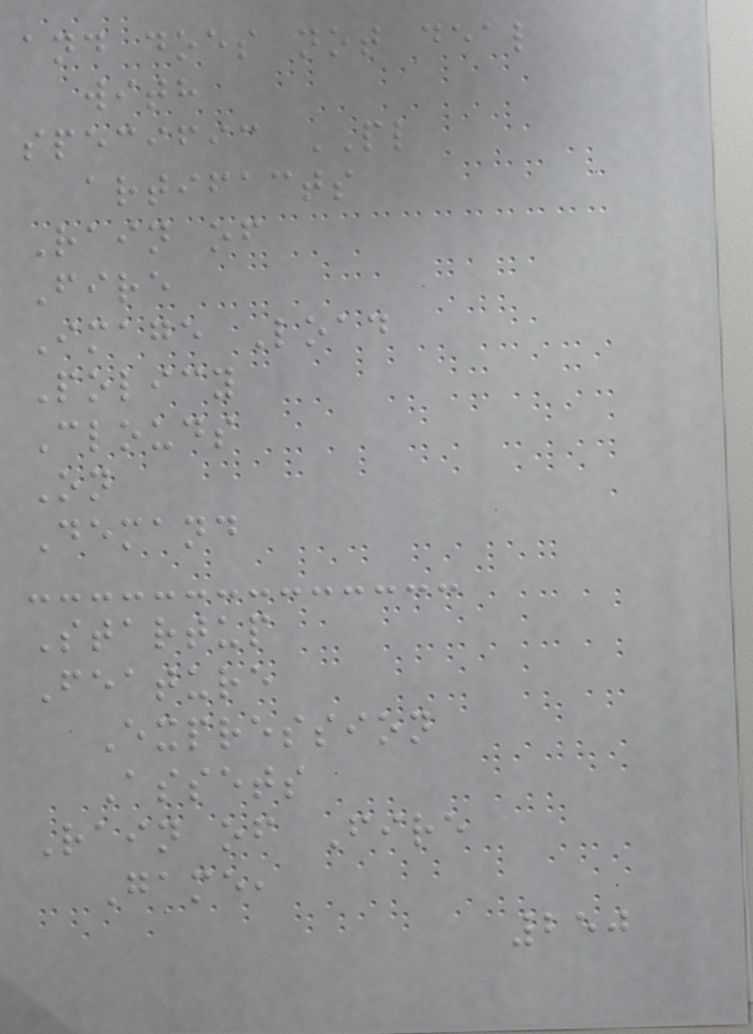and does not deal
with
specific PL
artifacts
Rain of
Fire
Image Load
Policy
Clouds
On
Demand
Startup
Feature
Expression
Assets
Rain of Fire
Game,
250
